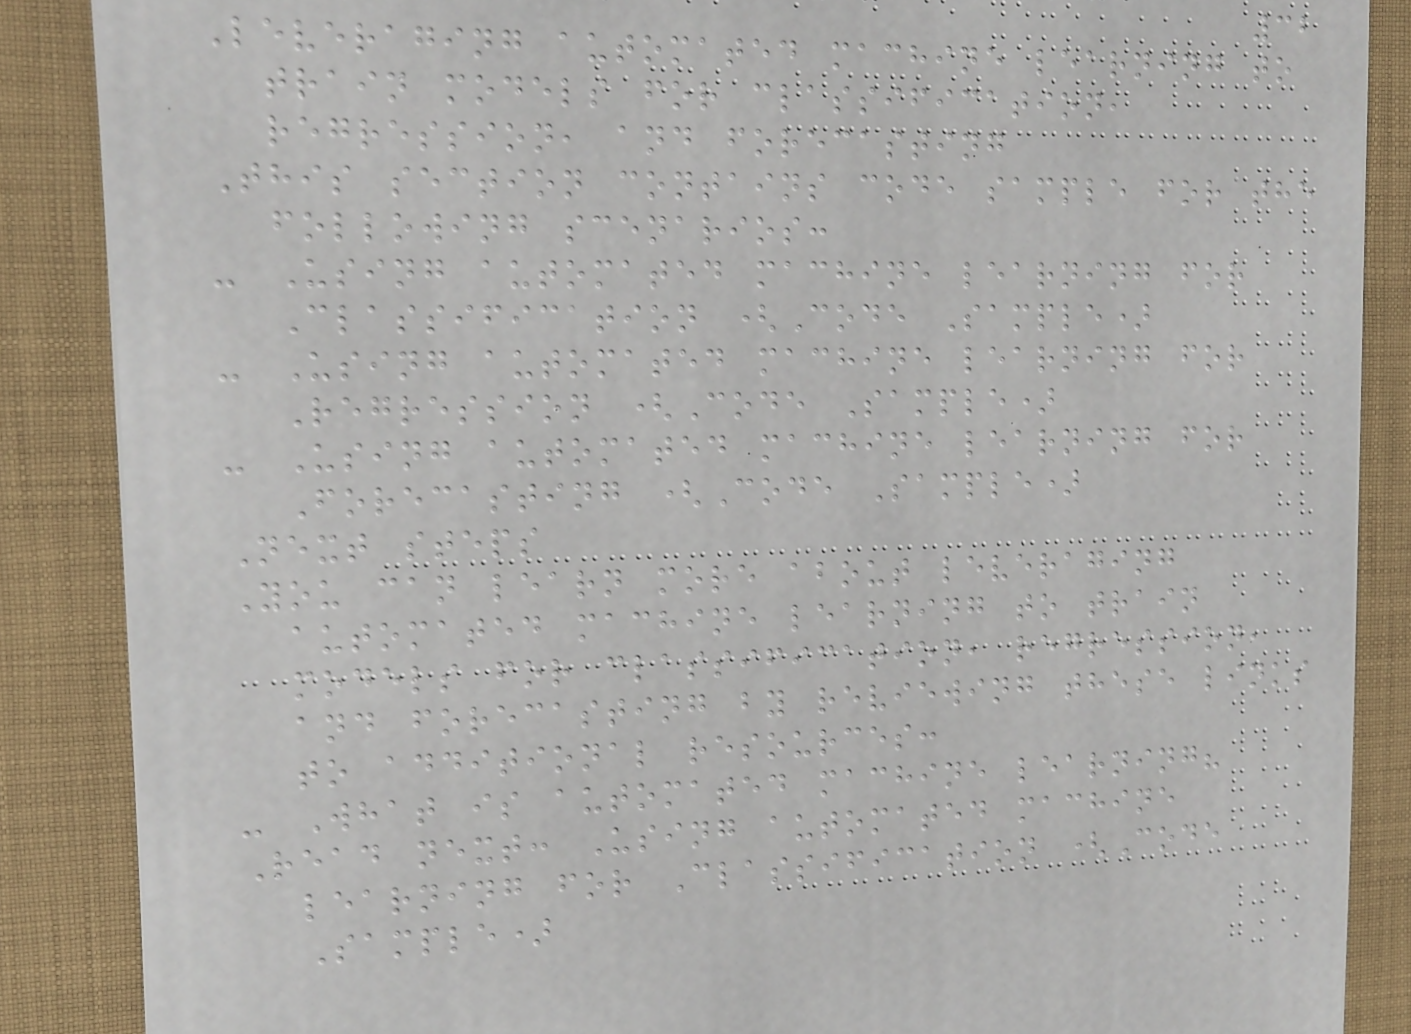32
Leveraging automated machine learning to
train models for classification,
regression, and forecasting
This section contains code sample for the
following scenarios:
- Using automated machine learning for
Classification (Code Sample)
- Using automated machine learning for
Regression (Code Sample)
- Using automated machine learning for
Forecasting (Code Sample)
Next steps
You can learn more about leveraging
automated machine learning to train
models for classification, regression,
and forecasting by reviewing these links
to additional resources:
- What is automated machine learning?
Read next: Using automated machine
learning for Classification (Code
Sample)
